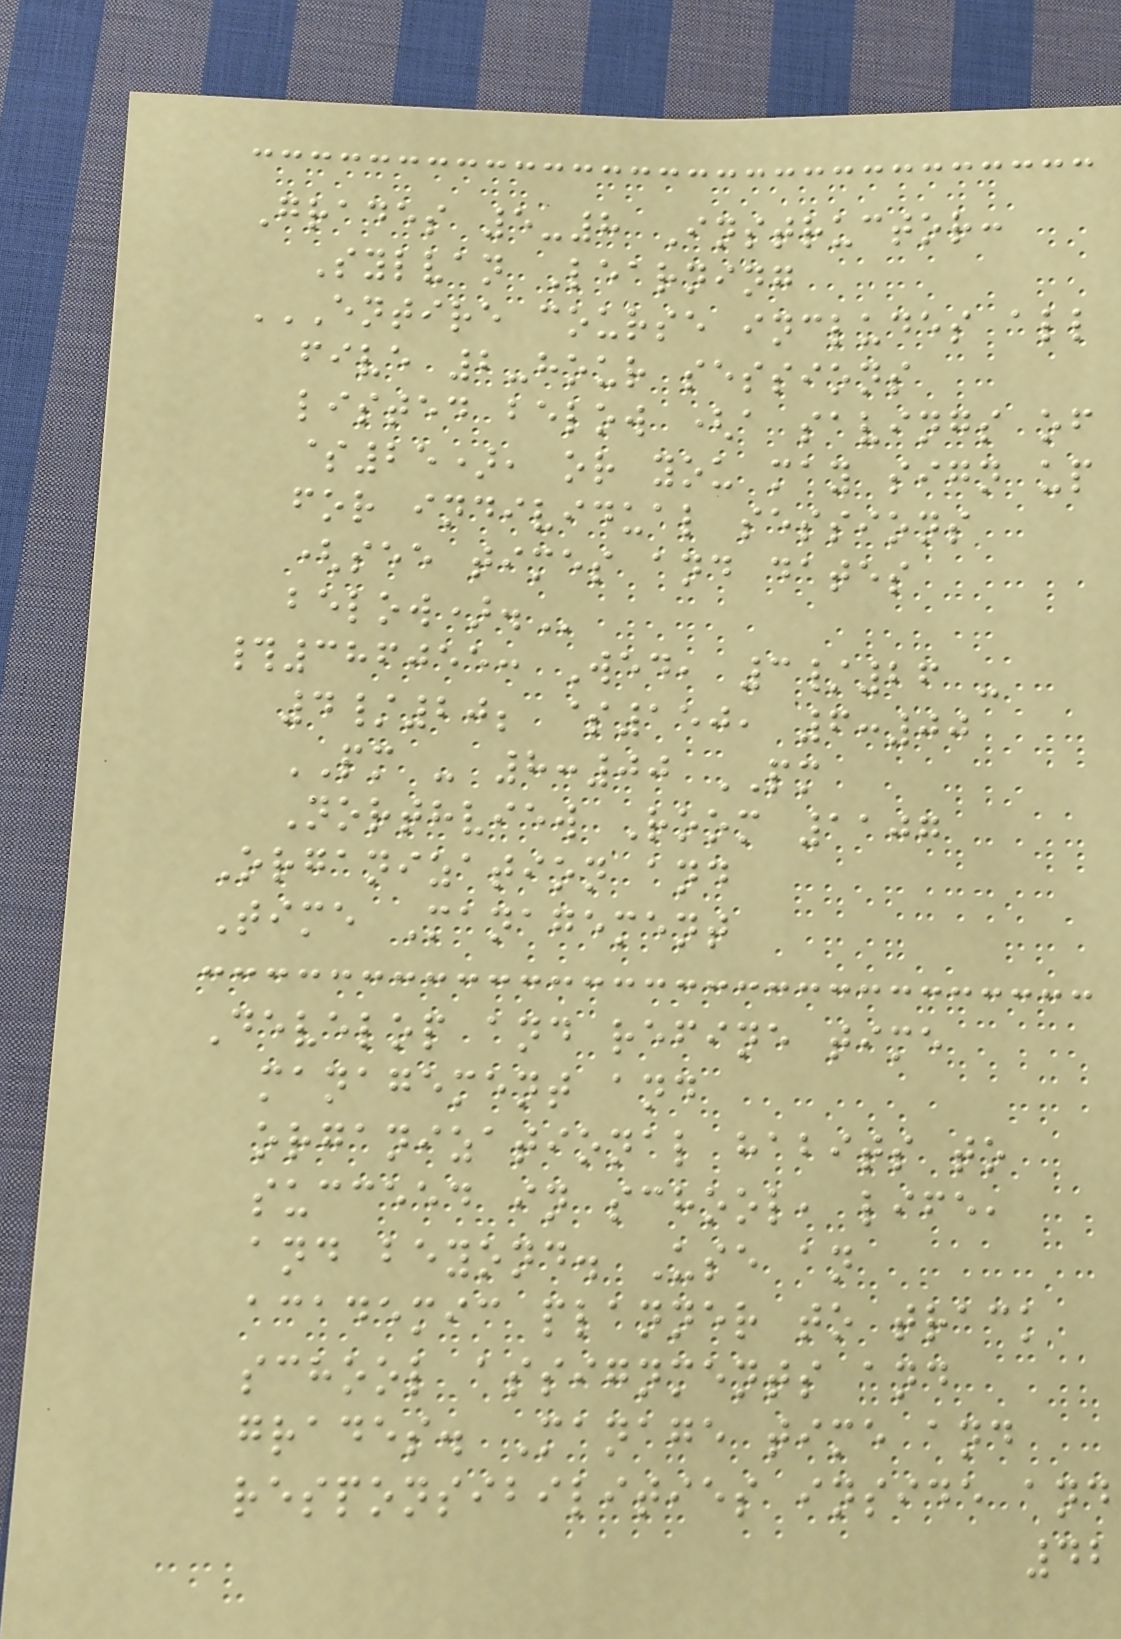Grades 5-8 Instructor:
Sylvan Learning
ENTIRE COURSE INCLUDES ALL
FIVE 2-HOUR SESSIONS
LISTED BELOW (A SAVINGS OF
$25), OR YOU MAY SIGN UP
FOR INDIVIDUAL SESSIONS
(SEE TIMES AND DATES
BELOW).
#386055: Wed, 3/26 -
4/20; $150, 6:00
PM - 8:00 PM
Northview Room 1107
Organization and
Time Management
Develop and refine time
management and
organizational habits to
succeed in school, life,
and beyond. Use an
academic planner to track
school assignments and
grades. Manage time and
responsibilities inside and
42
